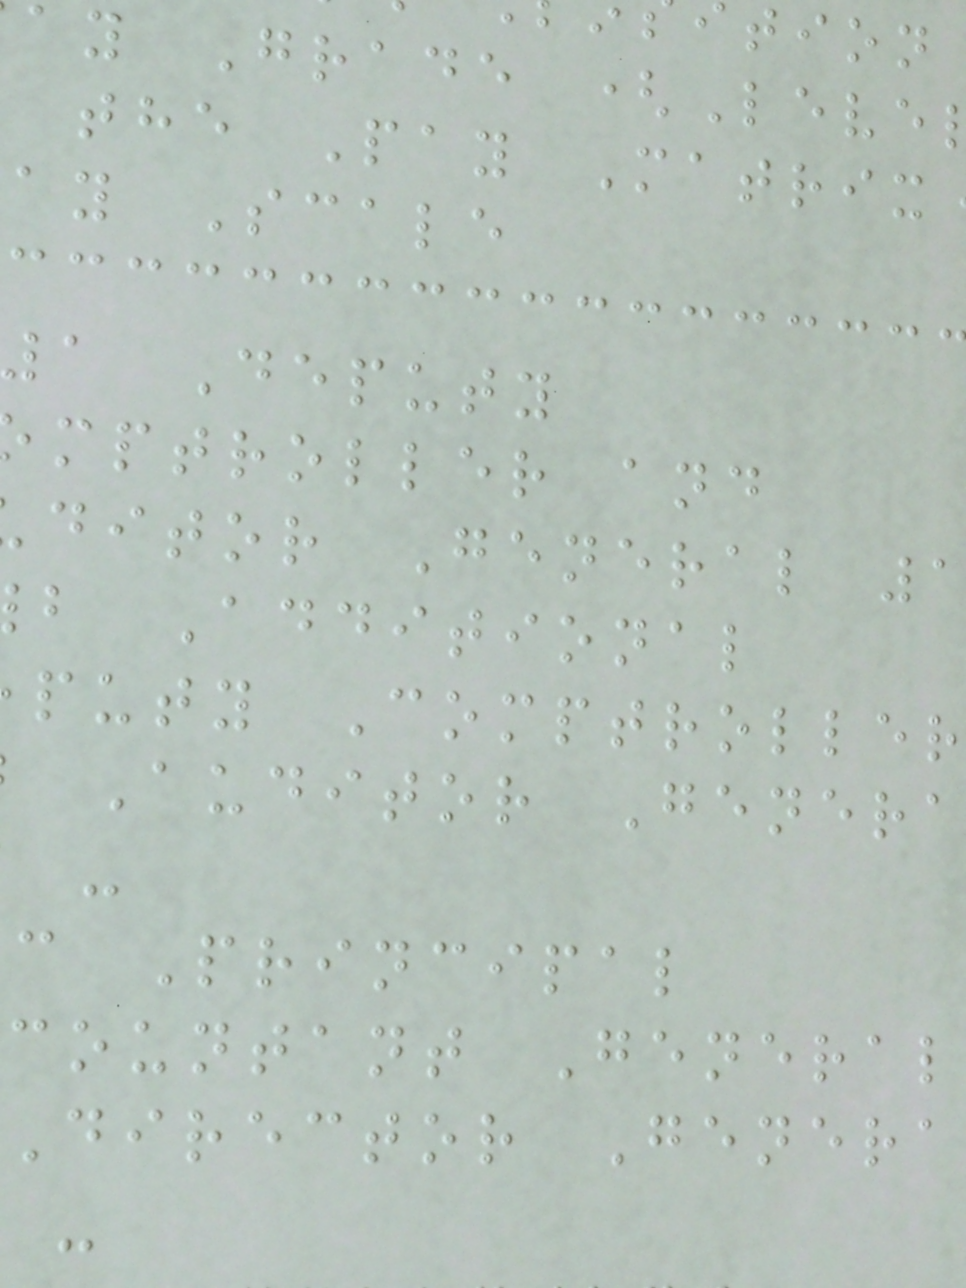ay Grade (Leve
the Pay Matrix
ay Scale
a Deputy
mptroller and
ditor General 1
b Additional
puty Comptroller
Auditor Genera
c Principal
countant General
Director Genera
